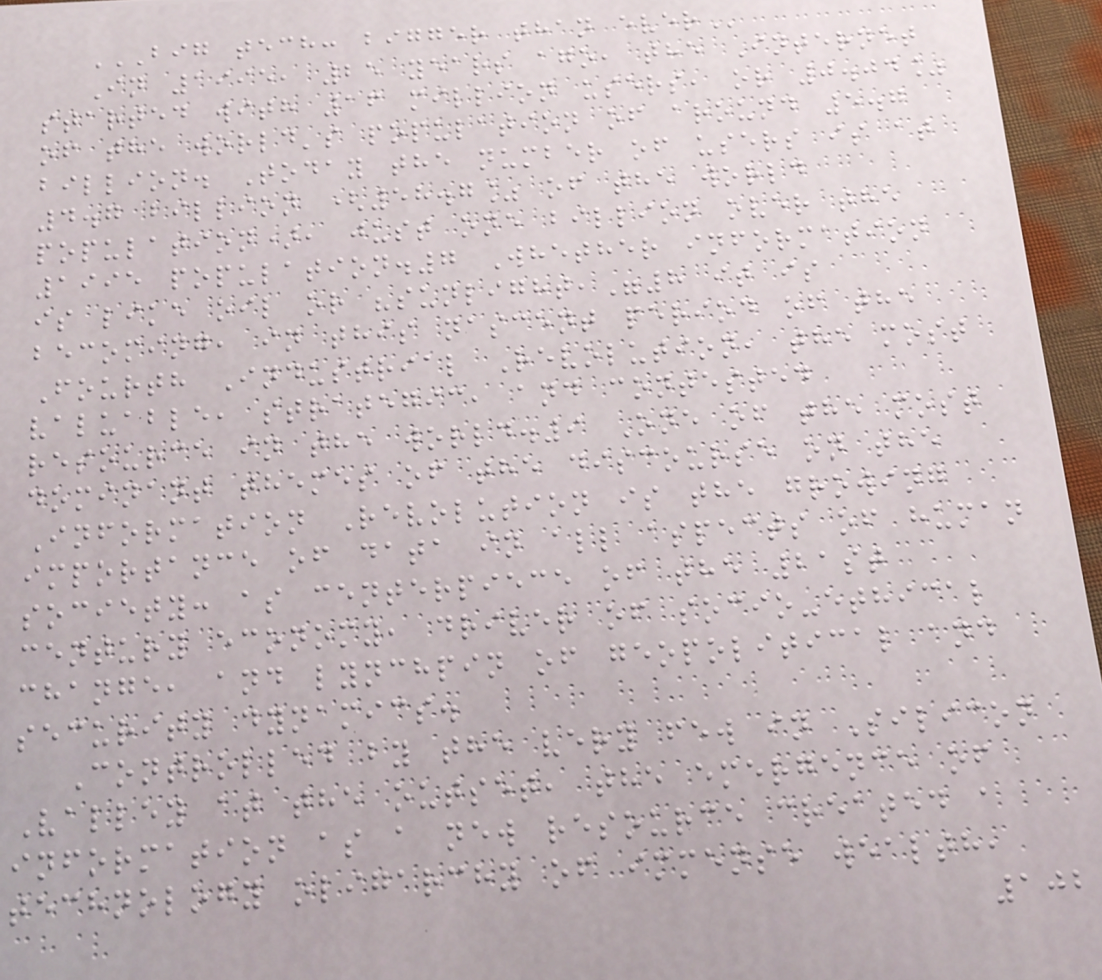BIG TECH: BIGGER THAN EVER
In 1995, 25 years ago, the Internet
started with 16 million users, or 0.04%
of the world's population of around 5.7
billion. Today the number of users is at
4.7 billion (58.7% of the world
population), just one billion over the
1995 population.7 Whether information
is like oil or "sunlight,"8 it is
becoming, in this nascent period of the
Fourth Industrial Revolution, the most
valuable, strategic, and contested
resource in the world.9 One of the most
dominant themes of the discourse on the
Information Revolution is the growing
importance of data in all aspects of human
society: as centerpiece of the 21st
century economy, driver of socio-ethical
change, and lynchpin of geopolitical and
security dynamics.
Controlled by the very few in Silicon
Valley at the outset, the emergence of
information as a new resource created a
technology oligarchy of immense wealth,
102
